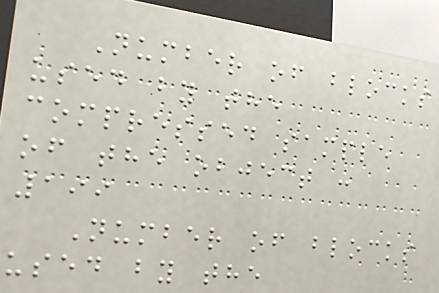Number of blocks
used by the
compressed sample
of the object :
199
Number of blocks
used by the
